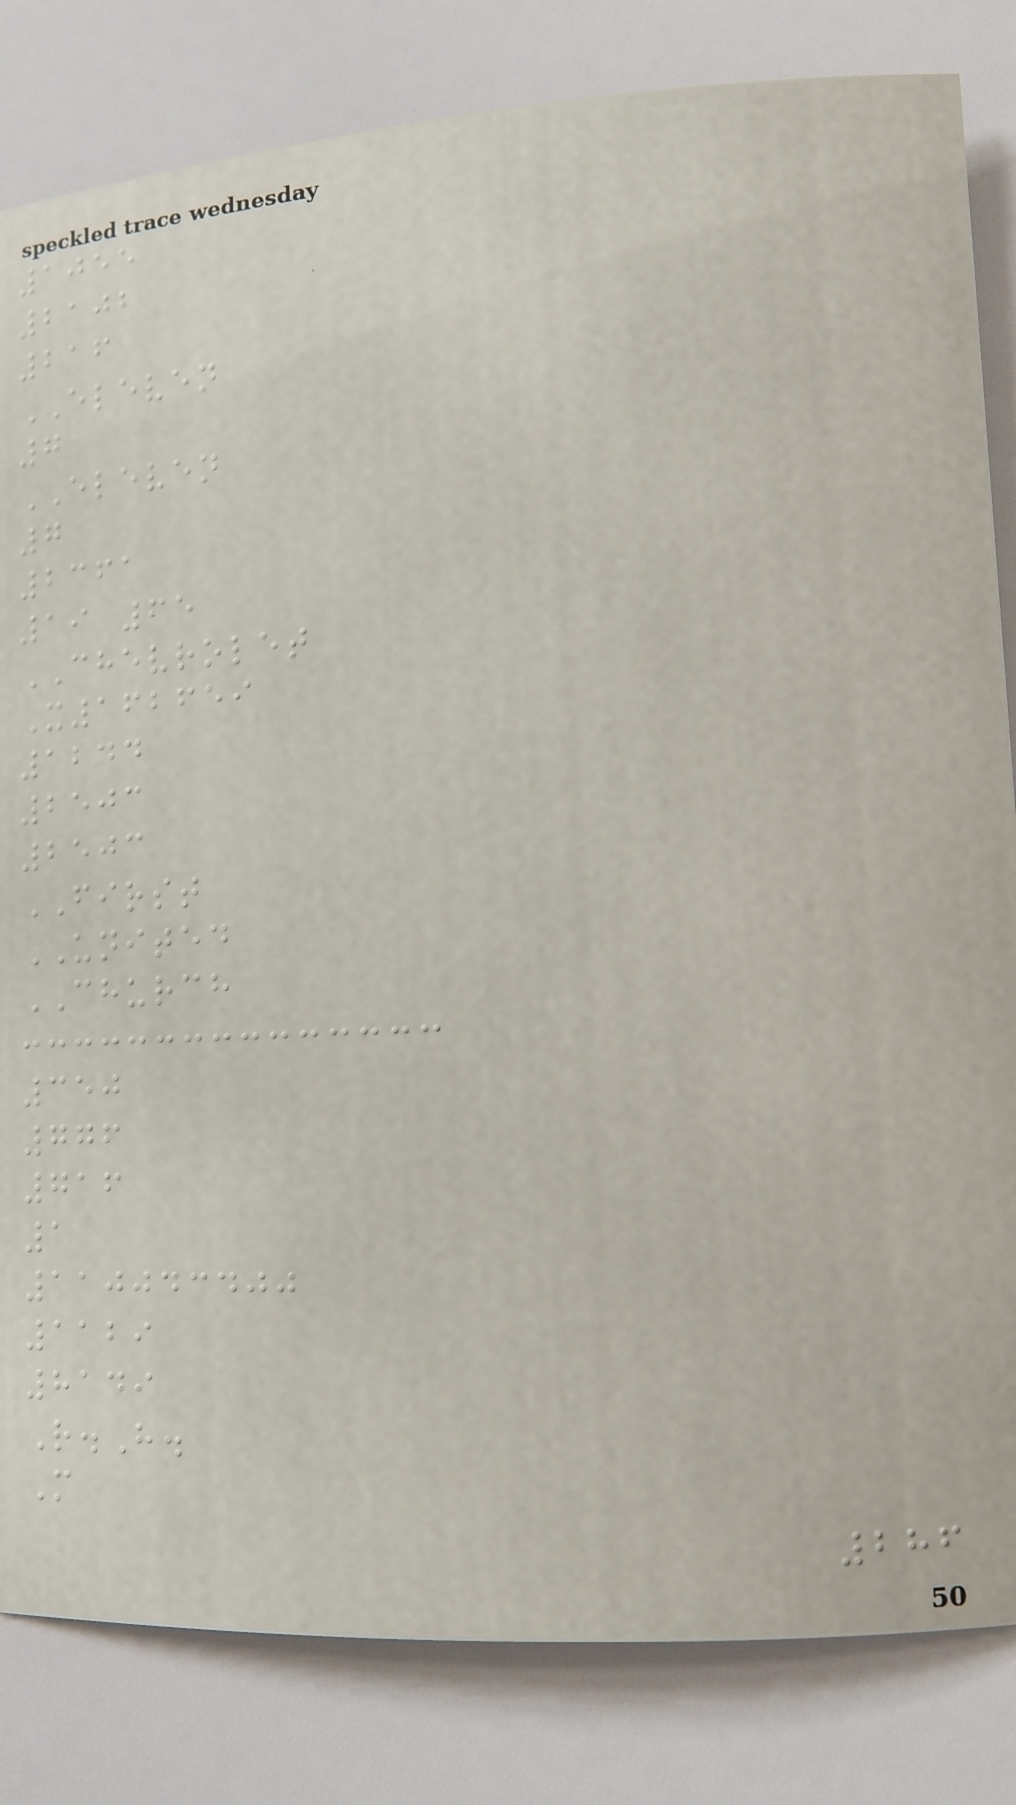1055
2102
216
ELEVEN
7
ELEVEN
7
2361
19 65
CHEVROLET
X162659
1244
2503
2503
FIRST
UNITED
CHURCH
350
776
716
1
110043400
1129
8149
R.H.
M
286
